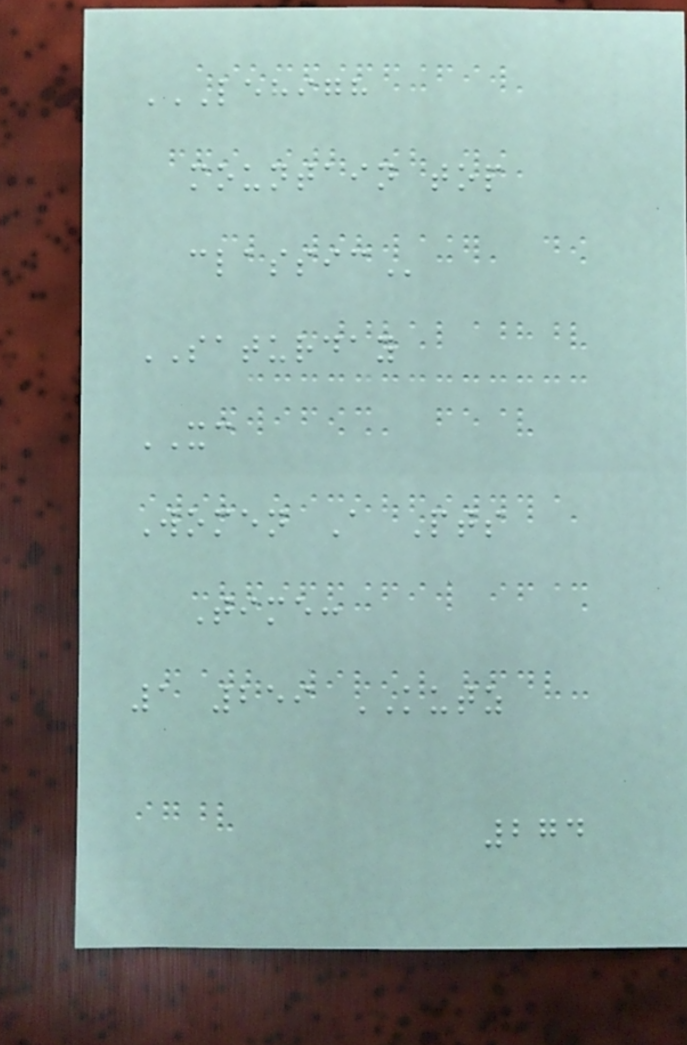LEHIGH
MOUNTAIN TOP
CLASSIC
SATURDAY
XC
Women A Pts
Time:
1 259 KUTZ
274
